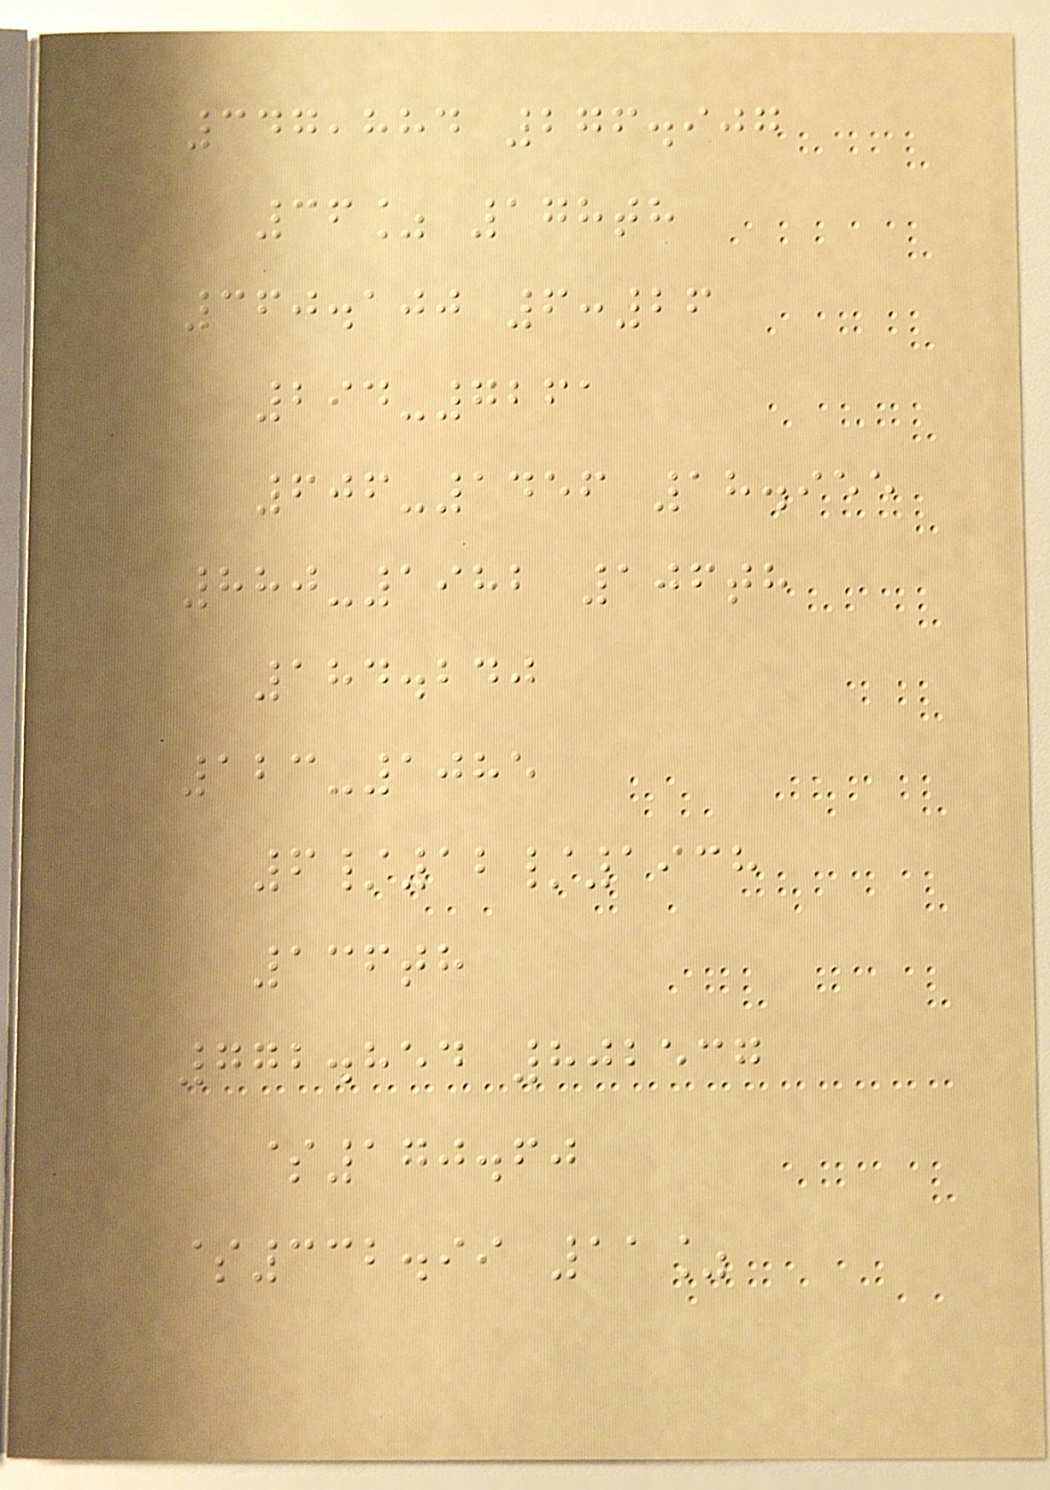347,884 276.907
36% 178th
360.100 6:26
294-7261
606-1456 18.955
880-1982 106th
184.240
123-1085
6/12/1938
136th
772.854 802537
$170.60
$332.99 11%
